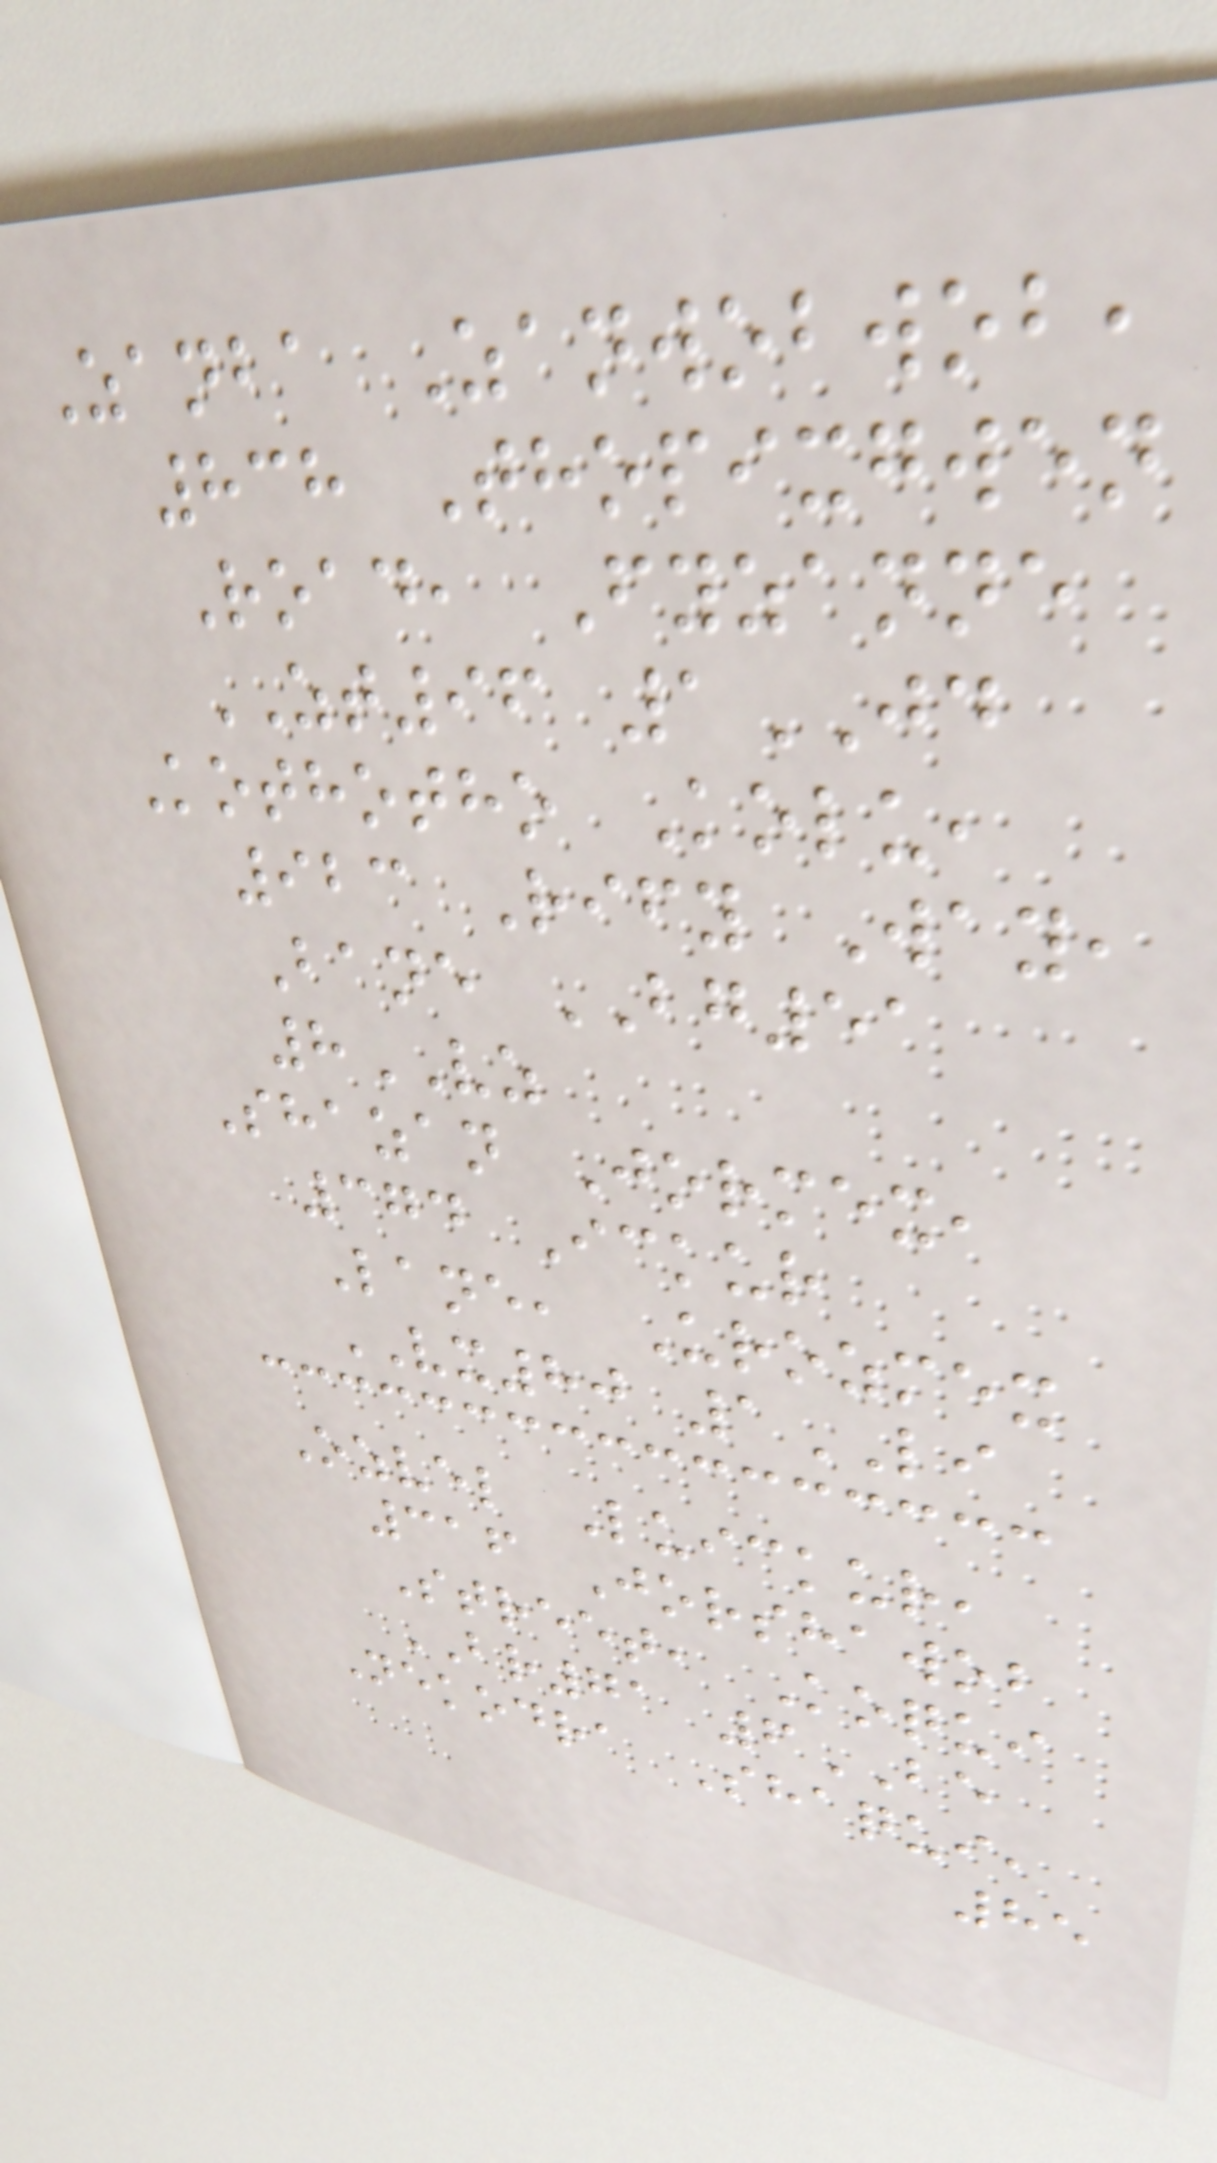Zanba Zanwobwob,
838 Thopixgwen
Road, Fyzanne
ZT96 1JD
Kothotho Kolu,
923 Rify Way,
Bane BG51
8VZ
Shazan Jormex,
374 Ickur
Lane, Urozmex
VX80 1LI
Ozvel Luickur,
316 Jorshawob
Street, Koqui
BR71 6BE
Nekodra Shaqui,
85
